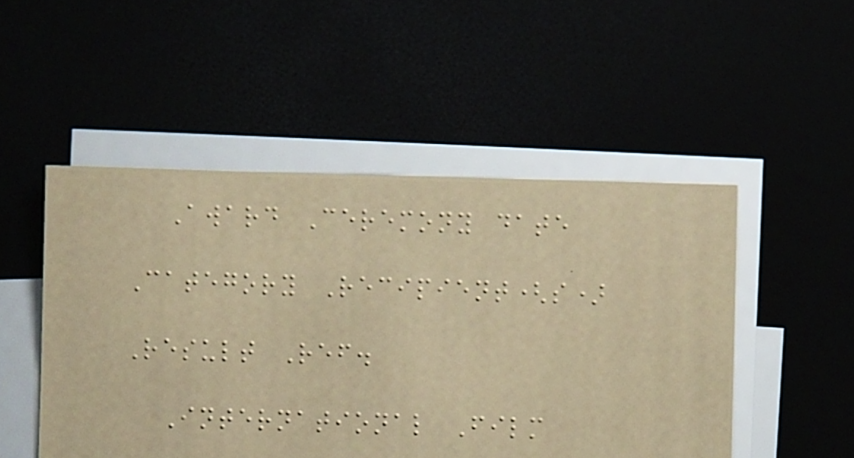Award Ceremony date
Category Recipient(s)
Result Ref.
International Film
